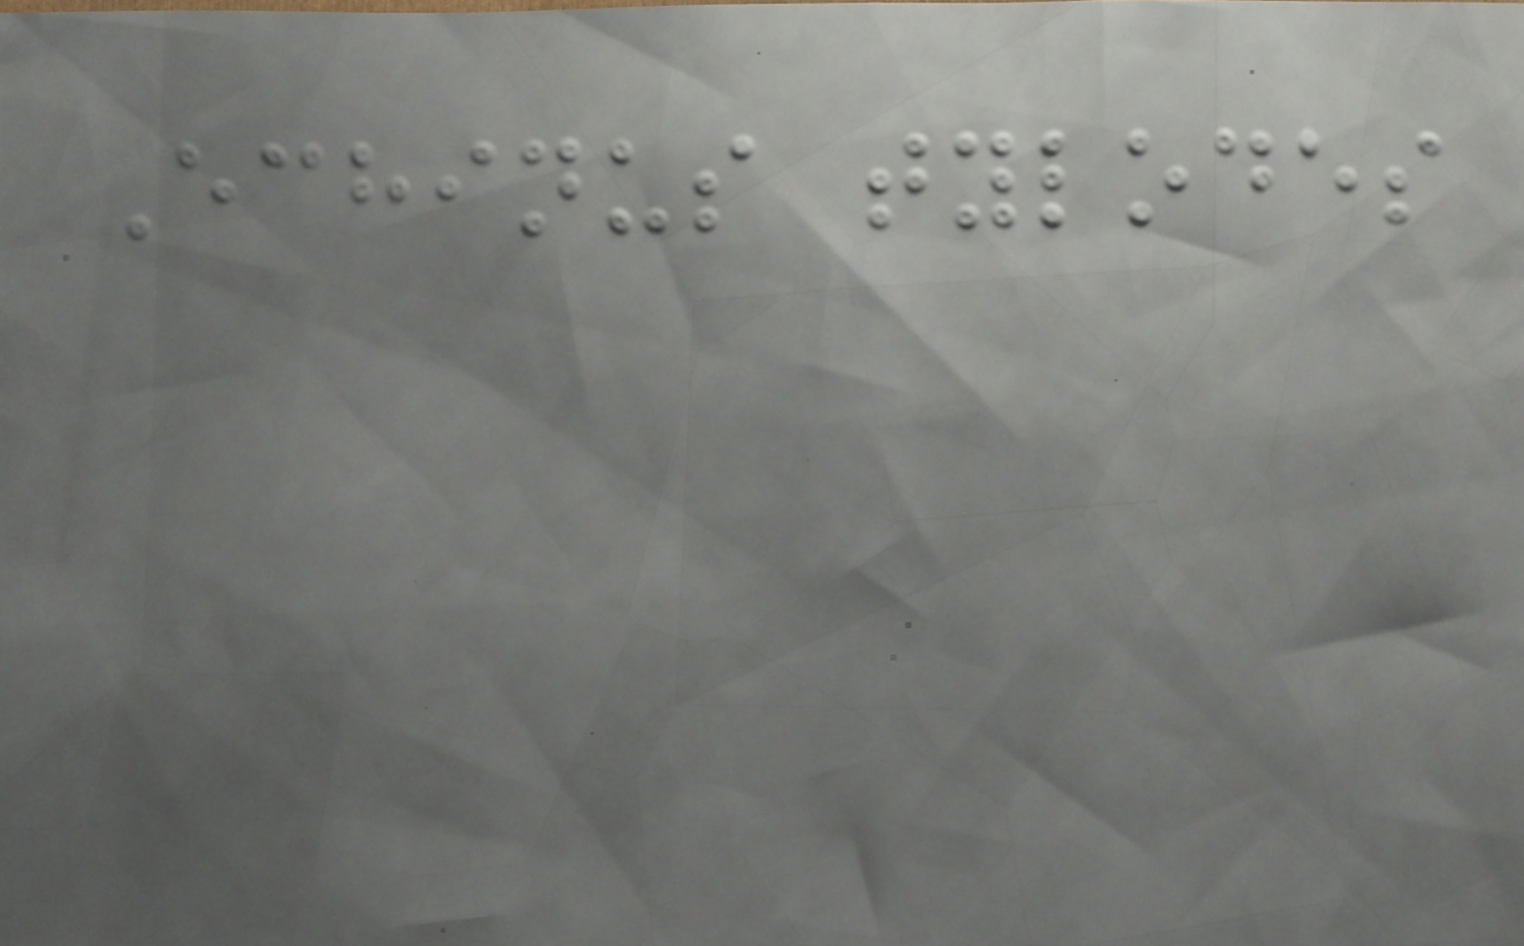Echinus tylodes
